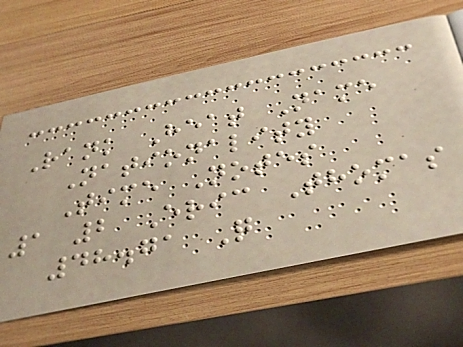Rank Heat Name
Nationality
Time Notes
1 2 Eric Thomas
48.71 Q
